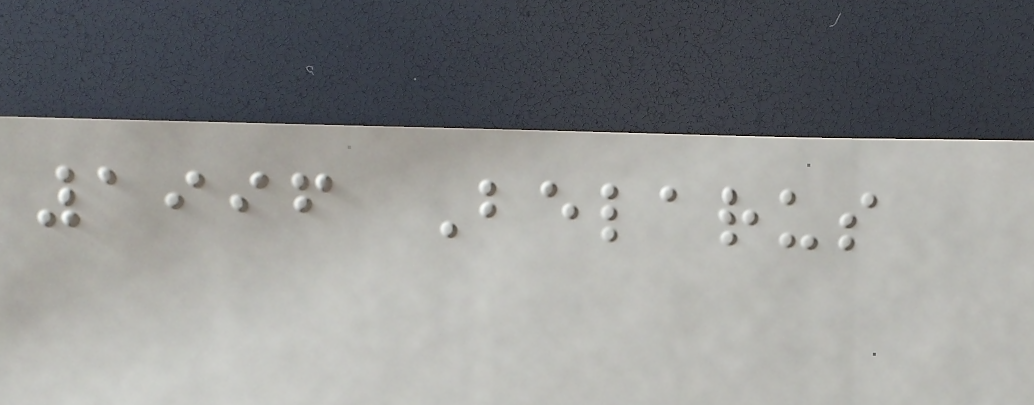1996 Belarus
